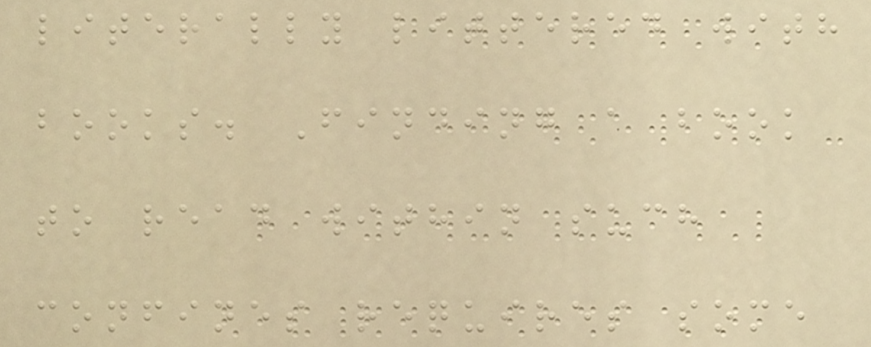literally littered with
books. Finding a book
to read within such
confines requires some
